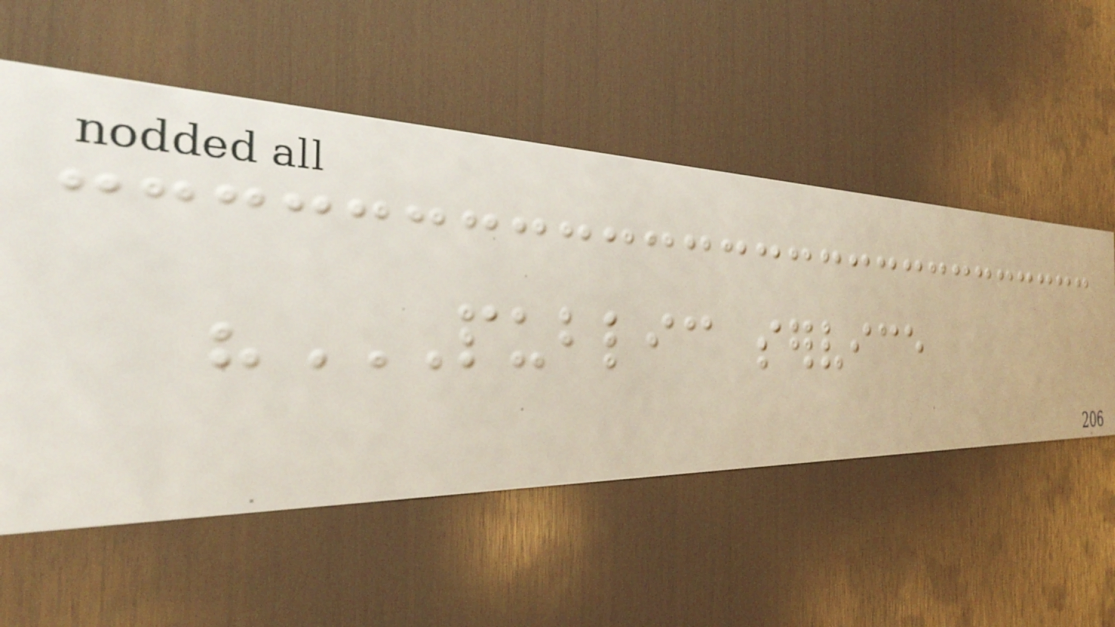"PUBLIC SERVICE
